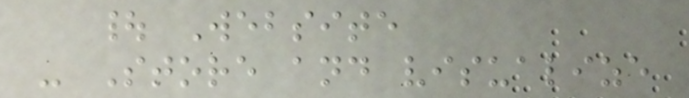| Website
- Store and visualize
